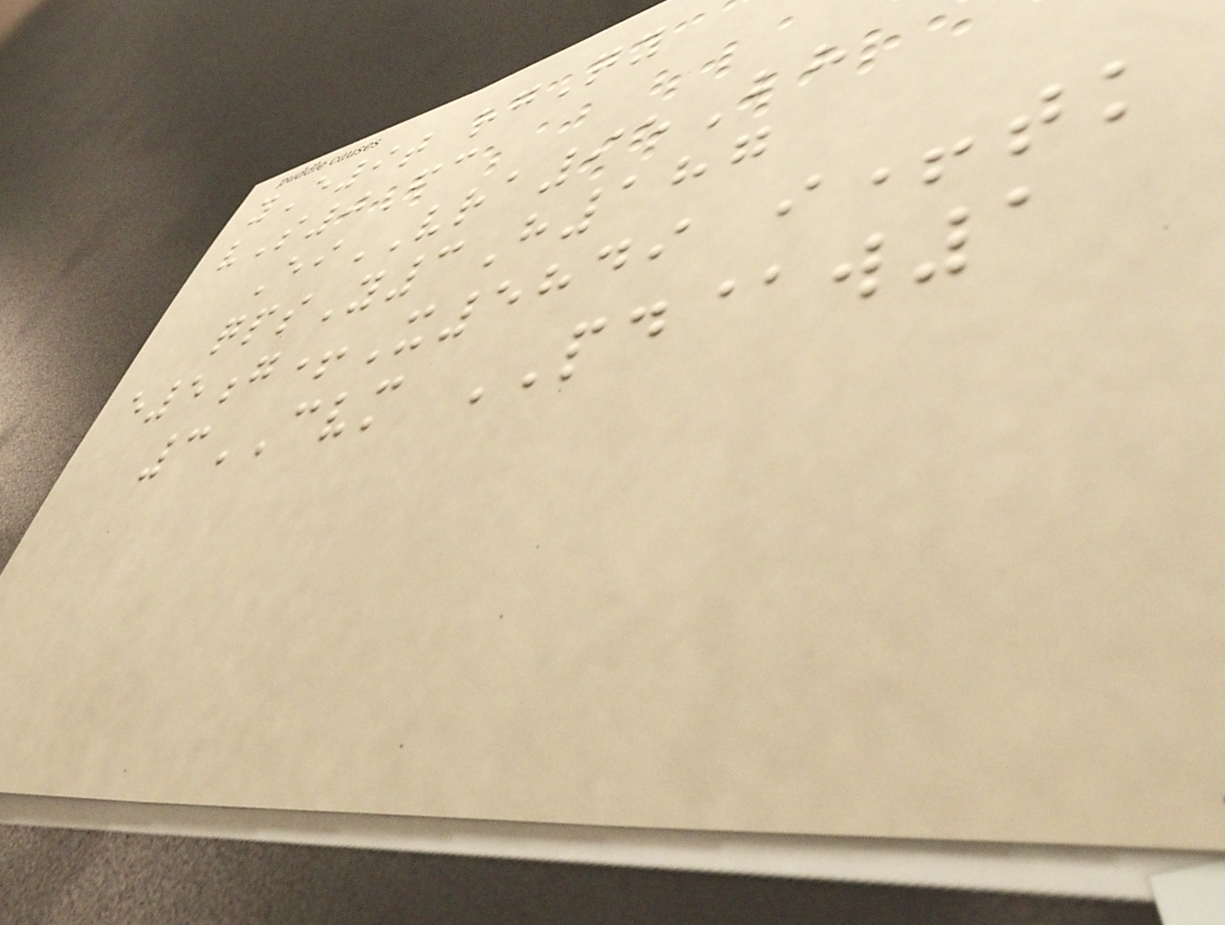yE9t rgQy
vS0Fc
EiVRA95Bh
qpsY3H187
e5g+X5849 i+tk
3CVM PD@w1
